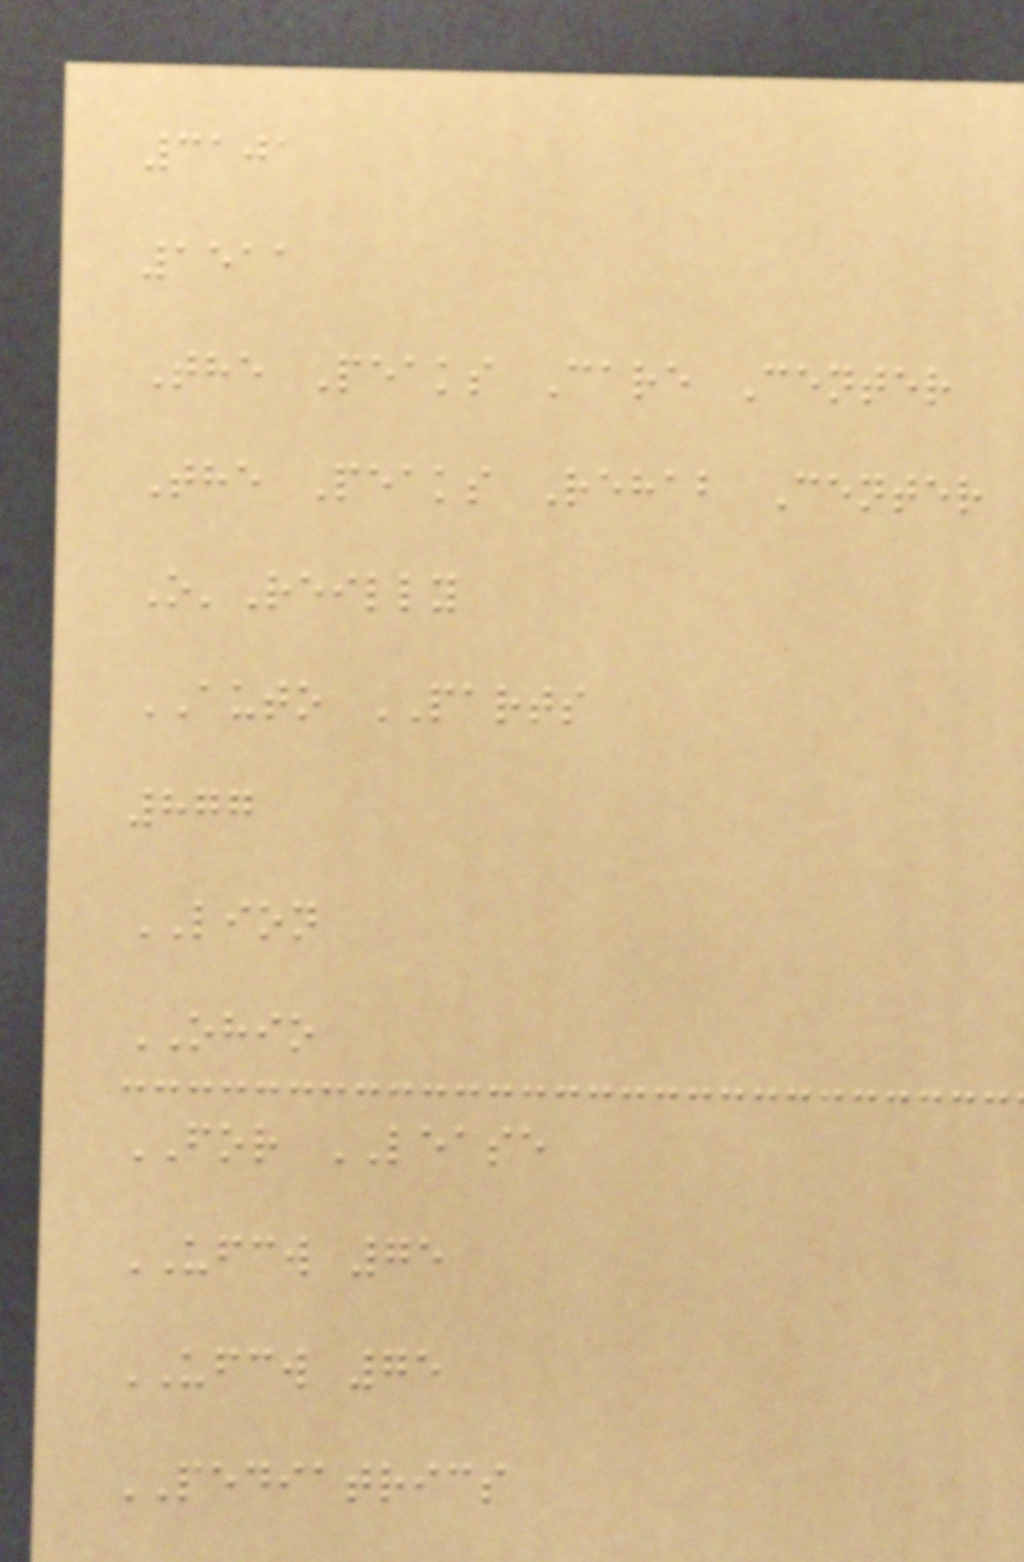3101
1511
The Peaks Care Center
The Peaks Rehab Center
O'Reilly
AUTO PARTS
877
LION
OHIO
FOR LEASE
UFCW 75
UFCW 75
PEDIATRICS
